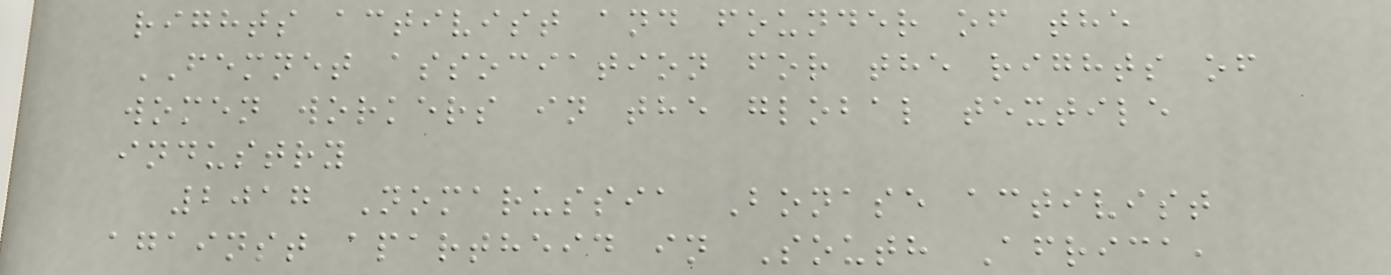rights activist and founder of the
FEMNET association for the rights of
women workers in the global textile
industry
2017 Nomarussia Bonase activist
against apartheid in South Africa,
